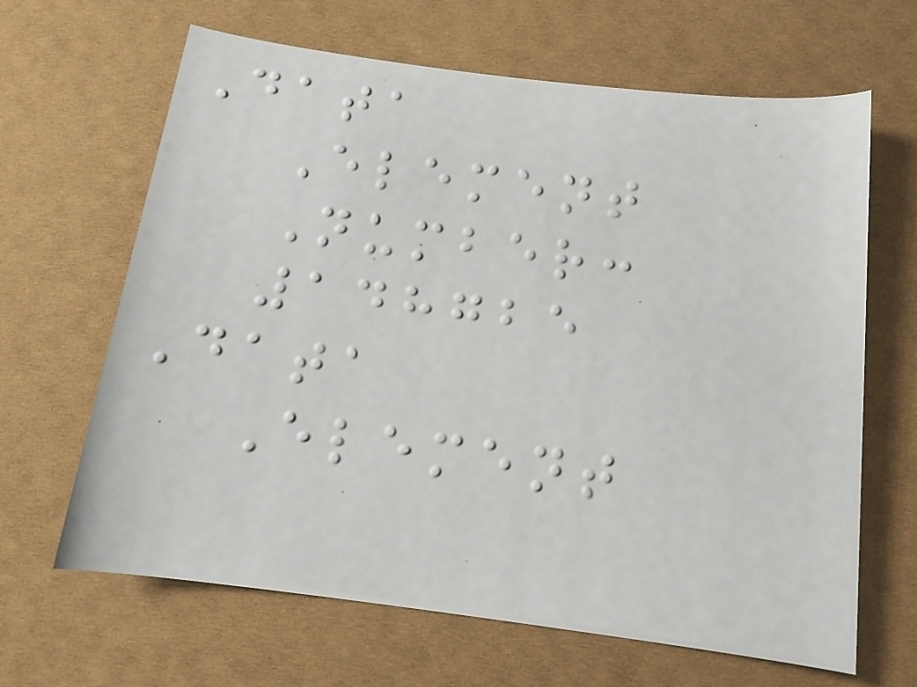Data
Element
Number:
148725
Data
Element
